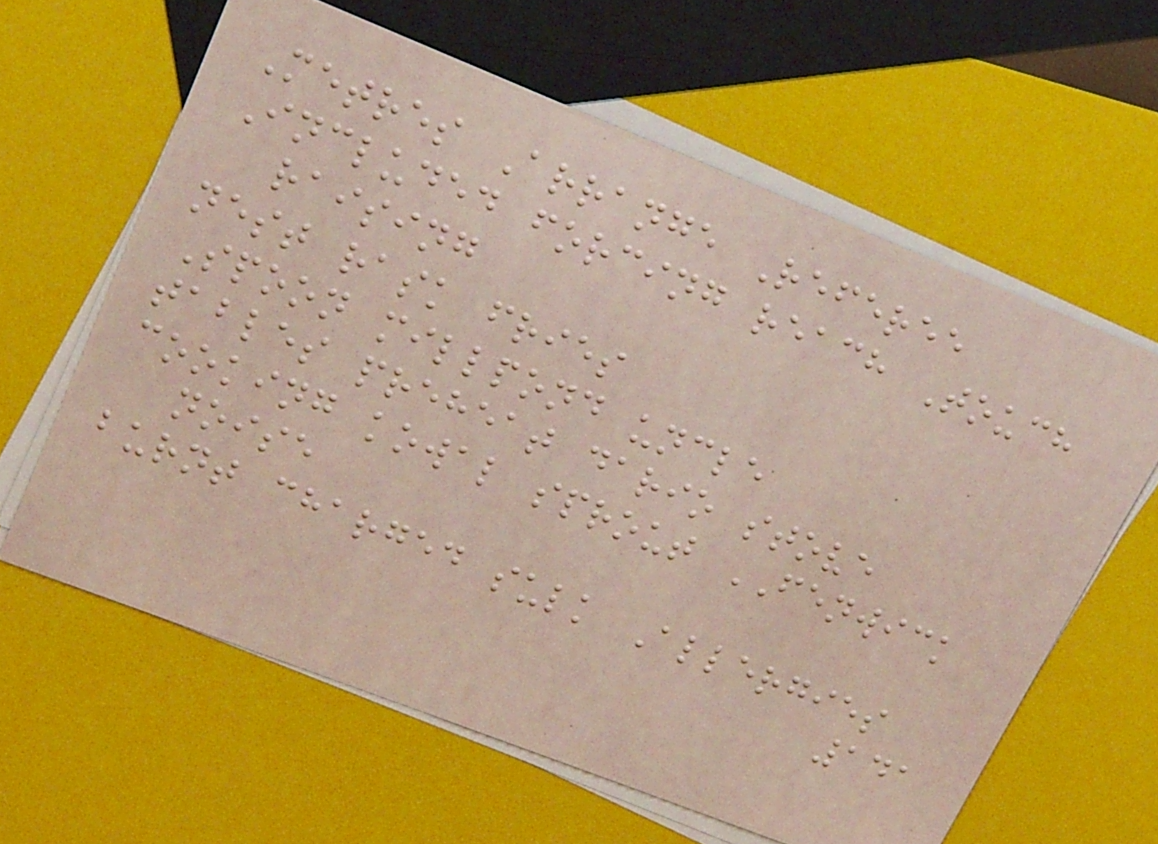Metres Arrange Referee
Included forcing reach Touch
raising
nest rask fries
Spoon millpond uncle
tables preheat dario stove
cooking kowal sprout FENWICK
noise
burnt charged sulk Allergies
141
